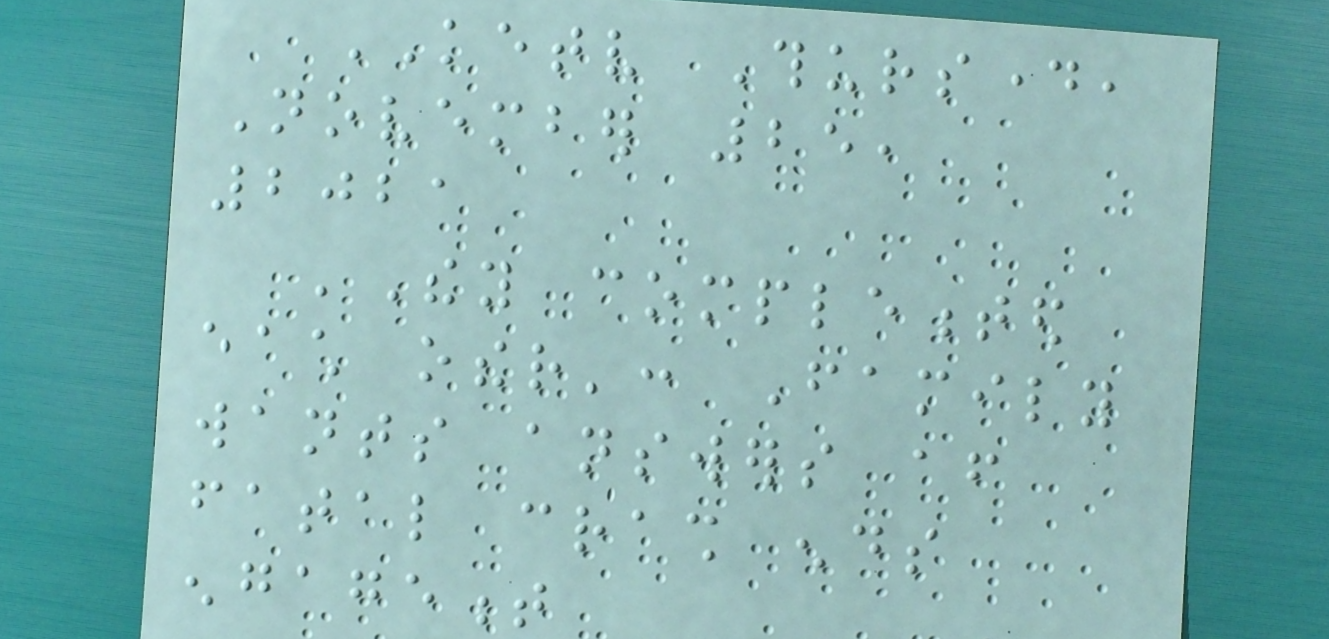KETV Thursday,
November 25,
2021
'They complemented
each other': Family
wants answers after
fatal crash ends
engagement
